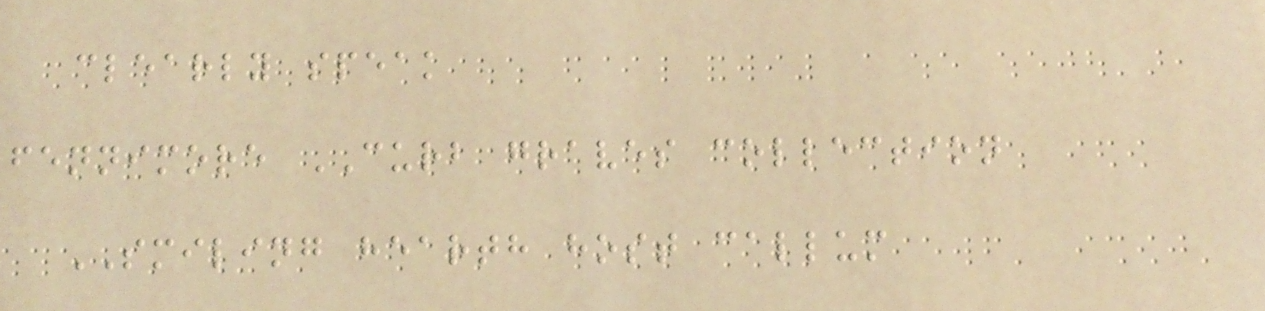clearly speak
fennimore CURB graves collection
SMILING hearth host callum
